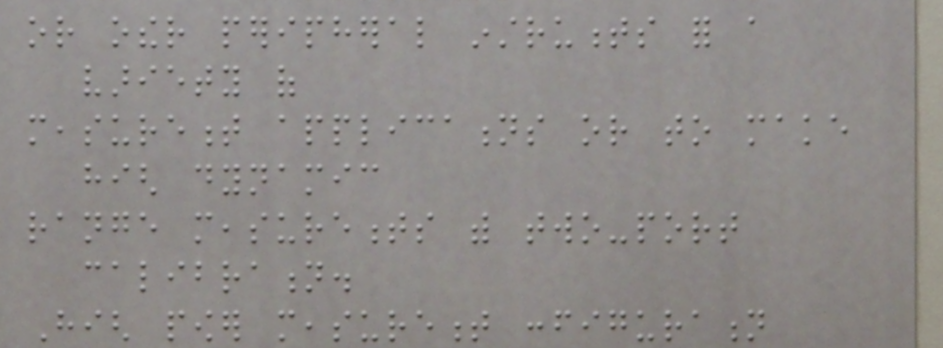or other peripheral instruments for a
variety of
measurement applications or to make
high dynamic
range measurements with two-port
calibration.
High power measurement configuration
